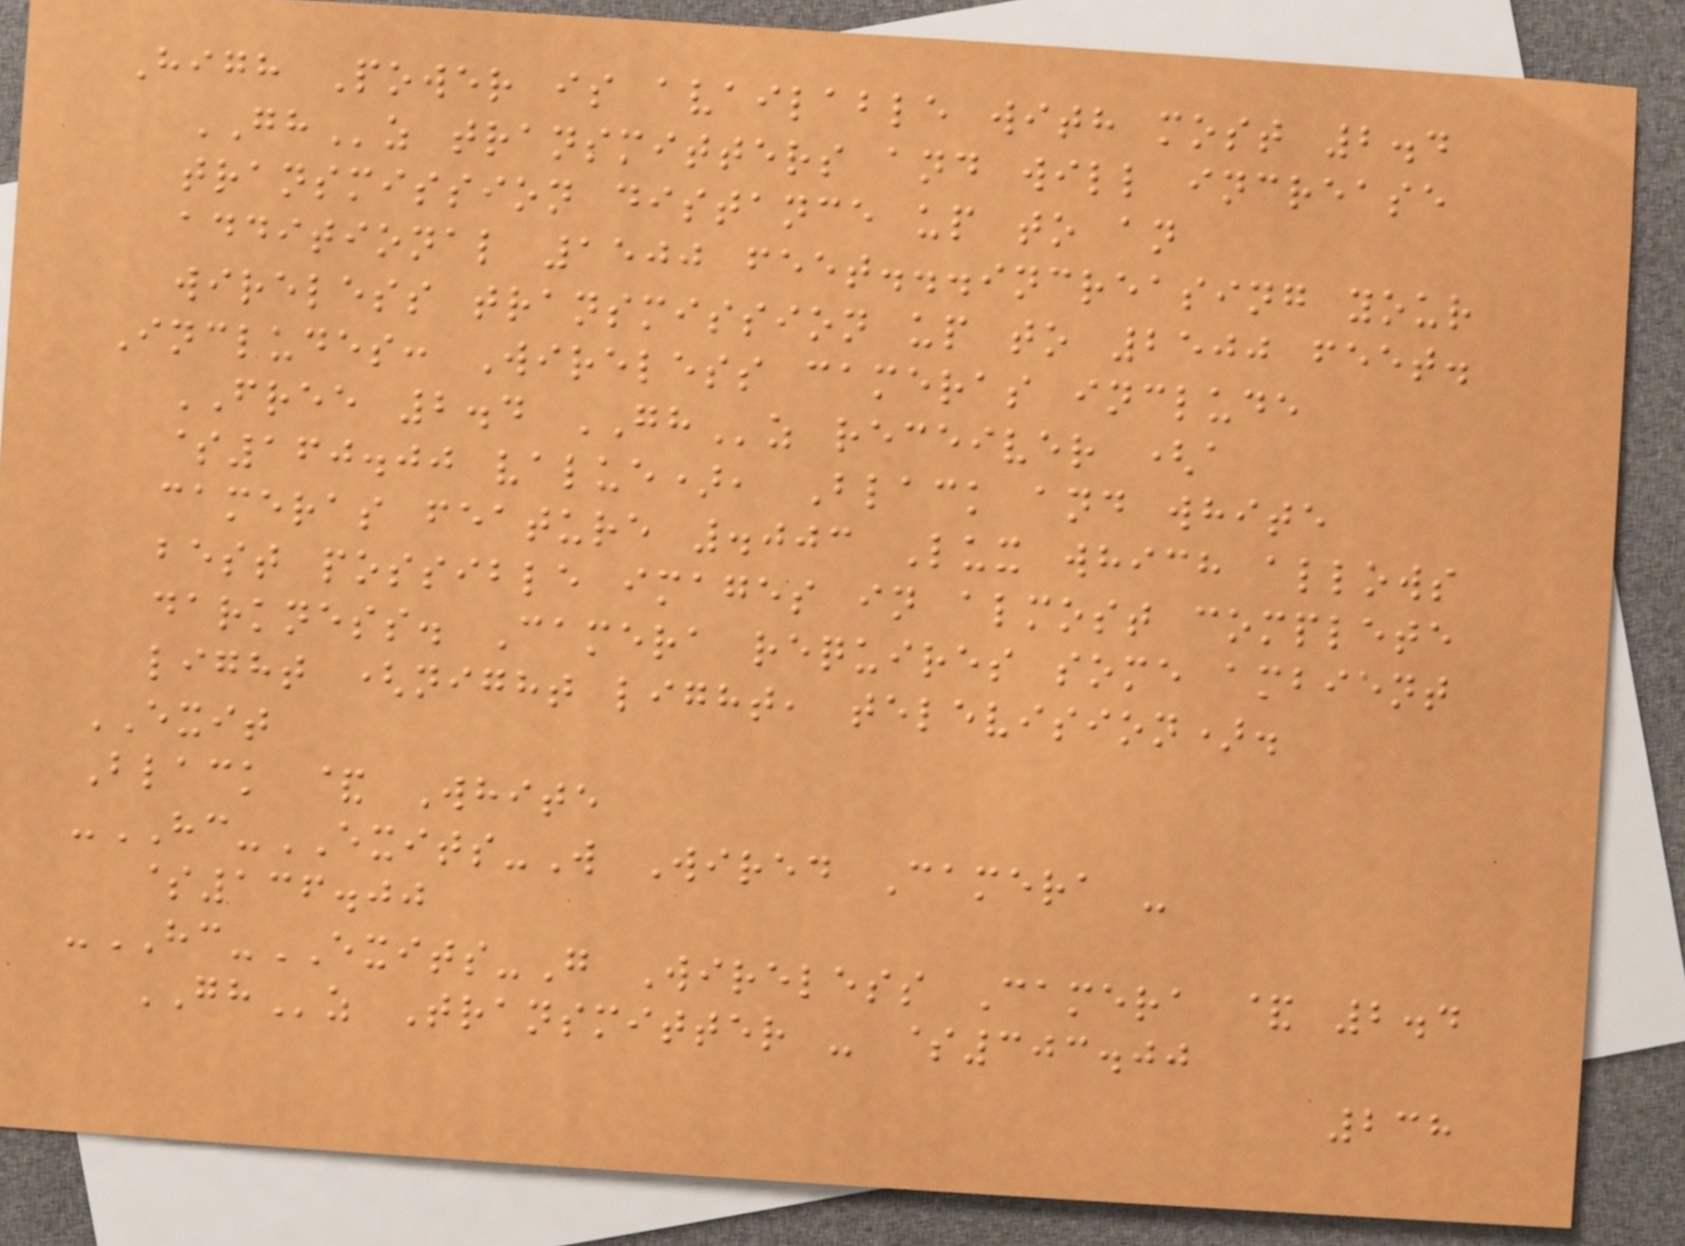High Power is available with most 2.4
GHz transmitters and will increase
transmission distance up to an
additional 1500 feet...increasing your
wireless transmission up to 2500 feet.
Includes: Wireless cameras include
FREE 2.4 GHz receiver (a
$160.00 value), Black and white
cameras feature .003 Lux which allows
best possible images in almost complete
darkness. Camera requires some ambient
light (night light, television).
EXIT
Black & White
-HC-EXITS-W Wired Camera -
$136.00
-HC-EXITS-G Wireless Camera & 2.4
GHz Transmitter - $303.00
238
